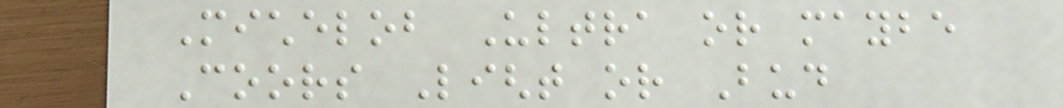Michelob Ultra or maybe
Coors Light or Bud
